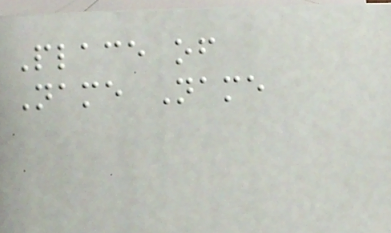Place of
Name Name
